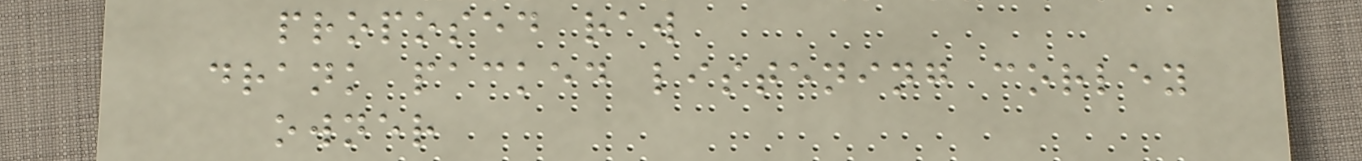proposed raw
drank packed listening corley
owner
